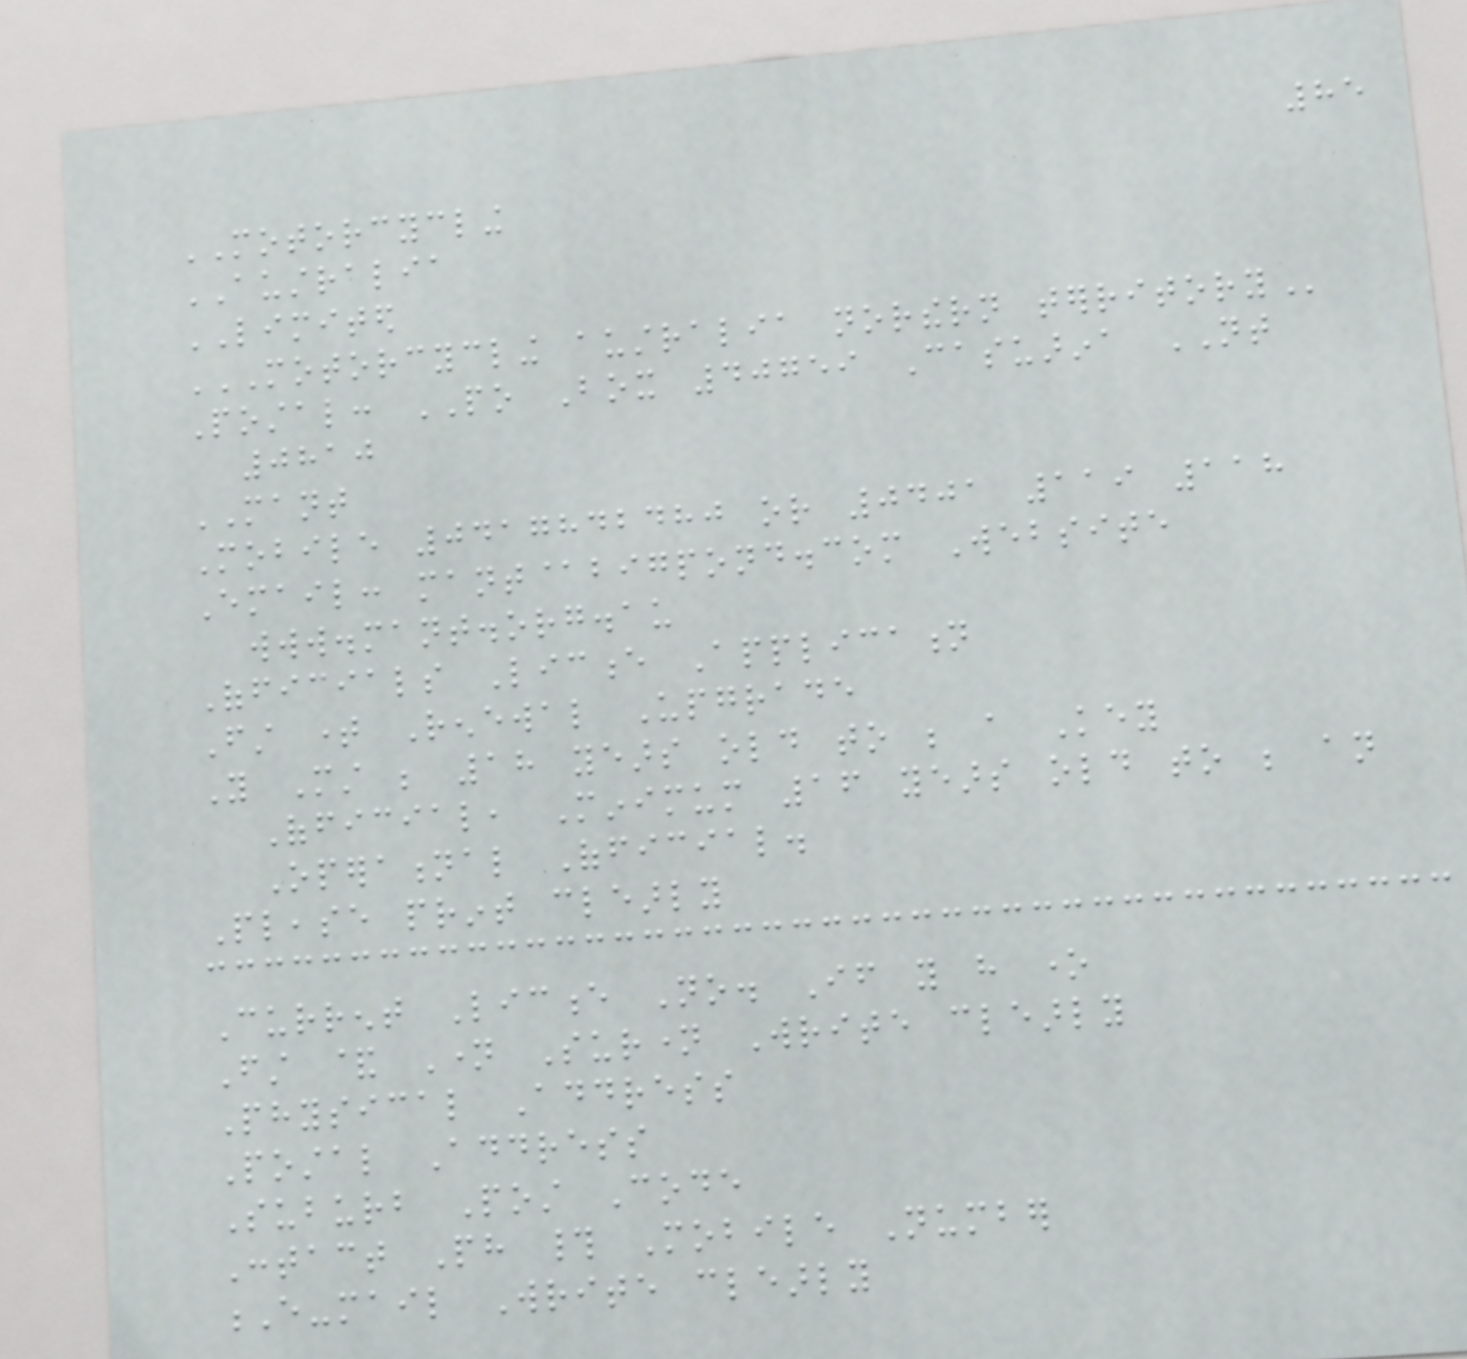85
MOTORCYCLING
AUSTRALIA
LIMITED
MOTORCYCLING AUSTRALIA NORTHERN TERRITORY
Postal: PO Box 40759 Casuarina NT
0810
MANT
Mobile 0417842480 or 0401 119 118
Email: mant@bigpond.com Website
www.mant.org.au
Officials Licence Application
First time Renewal Upgrade
You Must be 18 years old to be a Key
Official, Minimum 16 years old to be an
Operational Official.
Please print clearly
Current Licence No. If you have one
First & Name Surname Write clearly
Physical Address
Postal Address
Suburb Post Code
Contact Ph # Mobile Number
E-mail Write clearly
